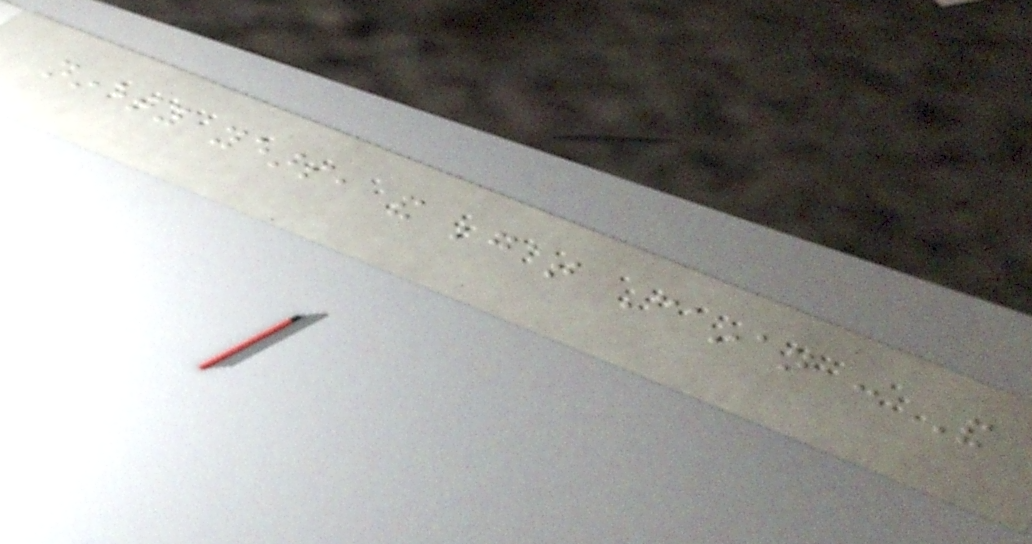ninety years, and begat Cainan : And
